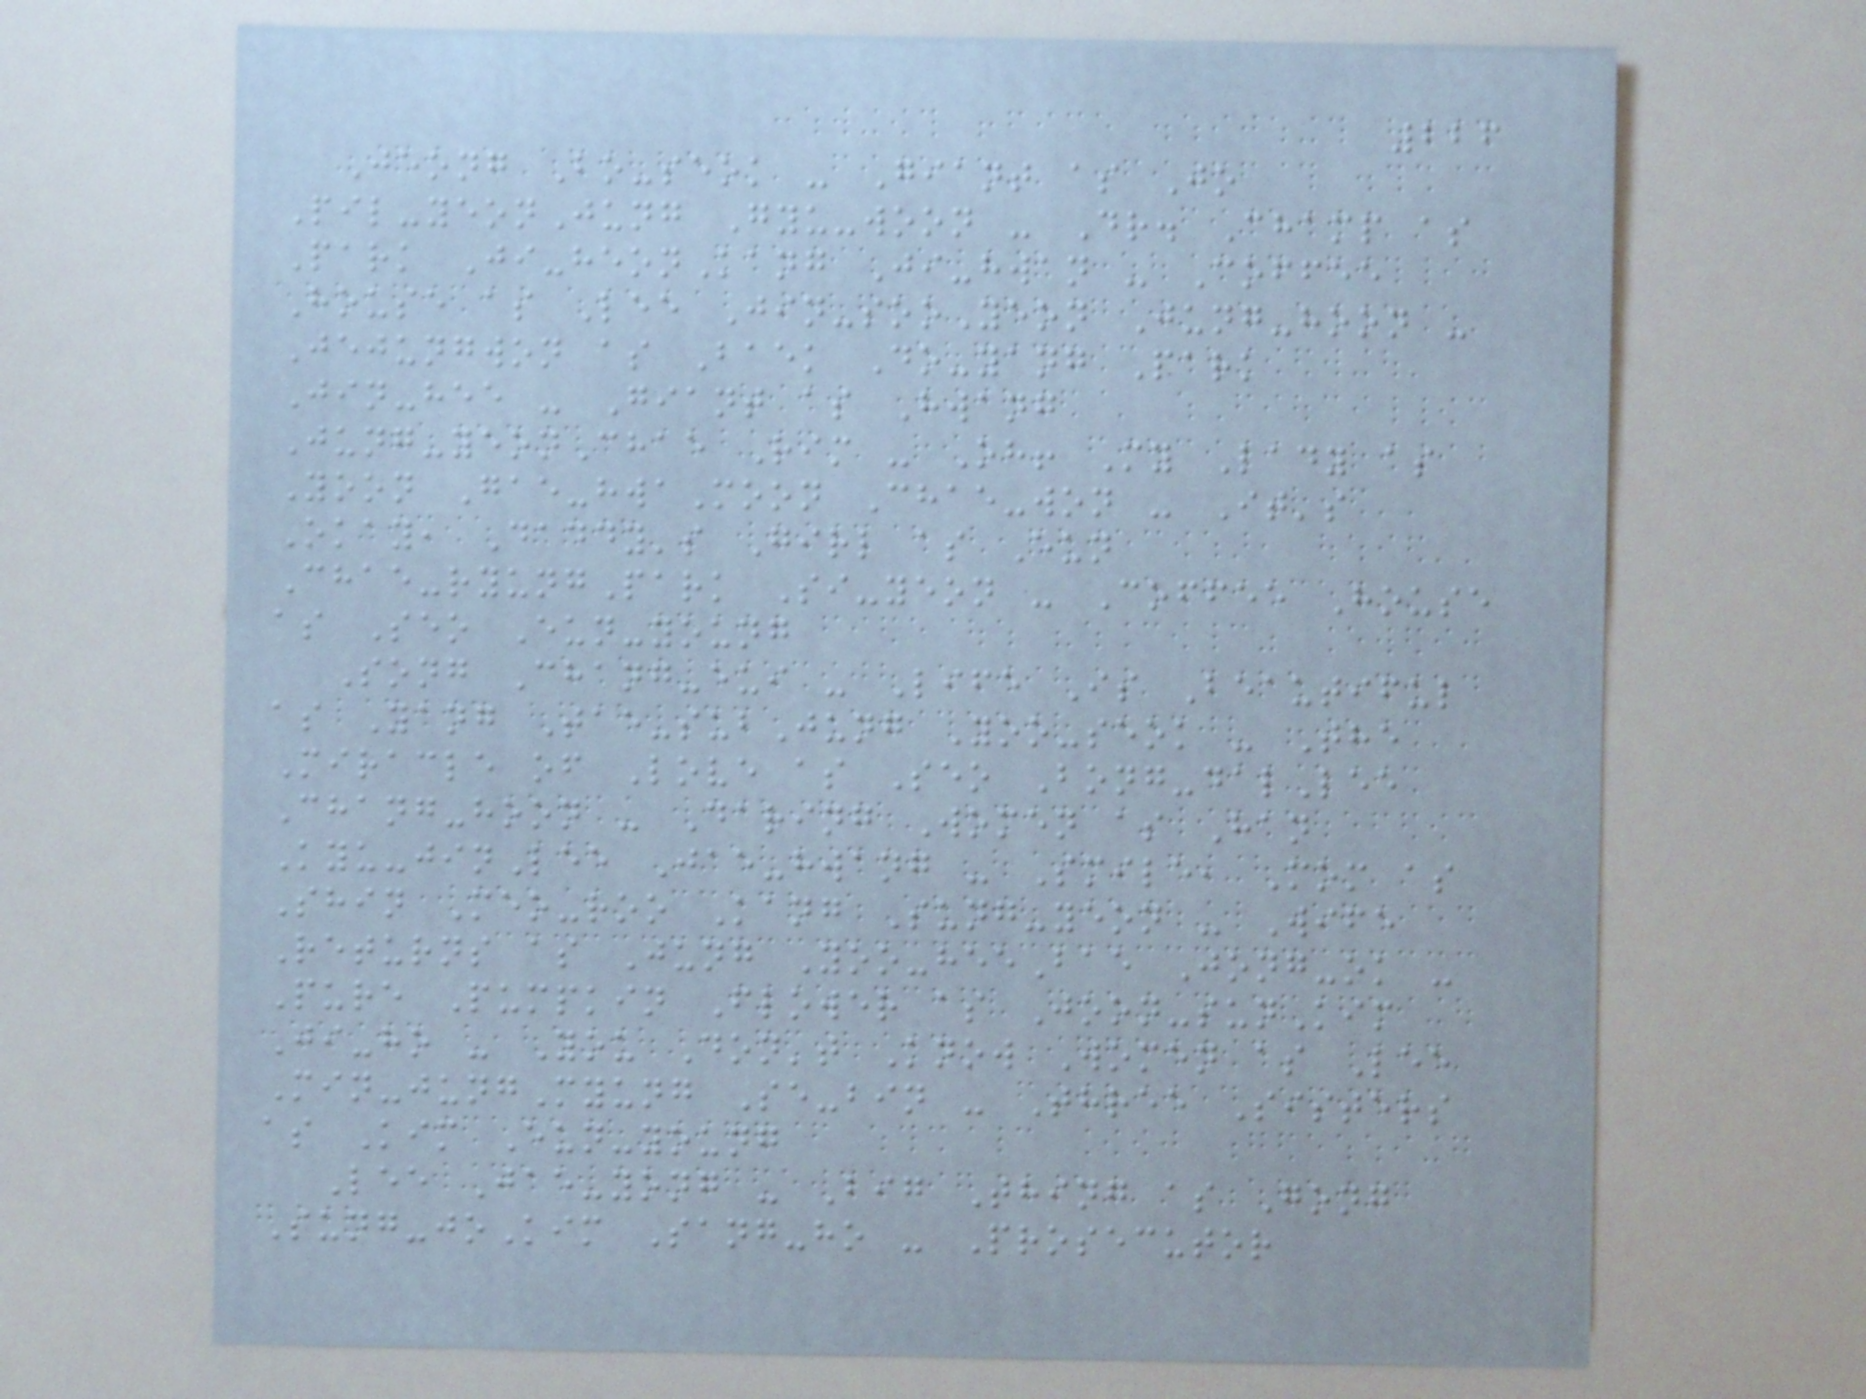226
Jeong Bo-seok - Giant as Jo
Pil-yeonJung Gyu-woon - Dr. Champ as
Park Ji-heonKang Ji-hwan - Coffee
House as Lee Jin-sooYeon Jung-hoon -
Jejungwon as Baek Do-yang Park
Jin-hee - Giant as Hwang
Jung-yeonChae Rim - Oh! My Lady as
Yoon Gae-hwaMoon Chae-won - It's
Okay, Daddy's Girl as Eun
Chae-ryungPark Si-yeon - Coffee House
as Seo Eun-young
Song Chang-eui - Life Is Beautiful
as Yang Tae-subJung Yoo-seok - The
Miracle of Love as Seo Bong-dalLee
Chang-hoon - Daring Women as Han
Kyu-jinLee Jae-hwang - Smile, Mom as
Shin Meo-roo Kang Sung-yeon - Wife
Returns as Jung Yoo-heeBae Jong-ok -
Pure Pumpkin Flower as Joon-sunKim
Ji-ho - You Don't Know Women as Lee
Min-jungMyung Se-bin - Three Sisters
as Kim Eun-young
Lee Jae-yong - Big Thing as Gong
Sung-joKim Sang-ho - Prosecutor
